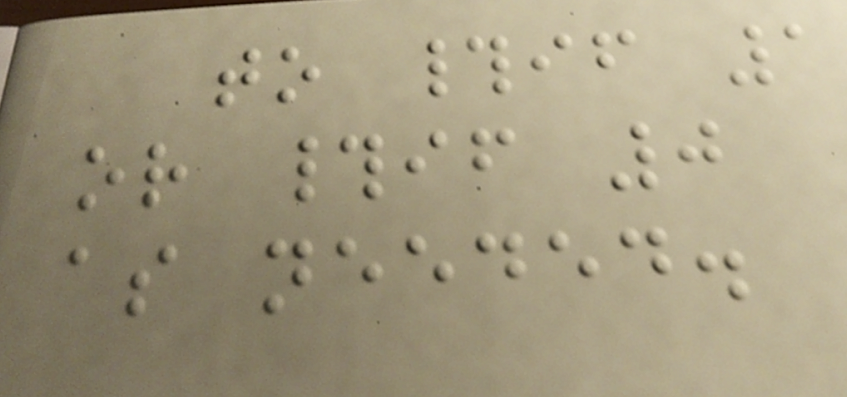to #if 1
or #if 0
as needed.
